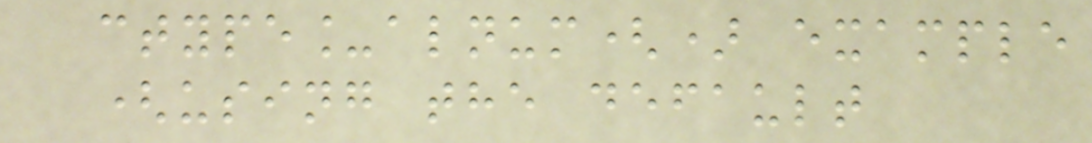ctype_alnum() example
(using the default
